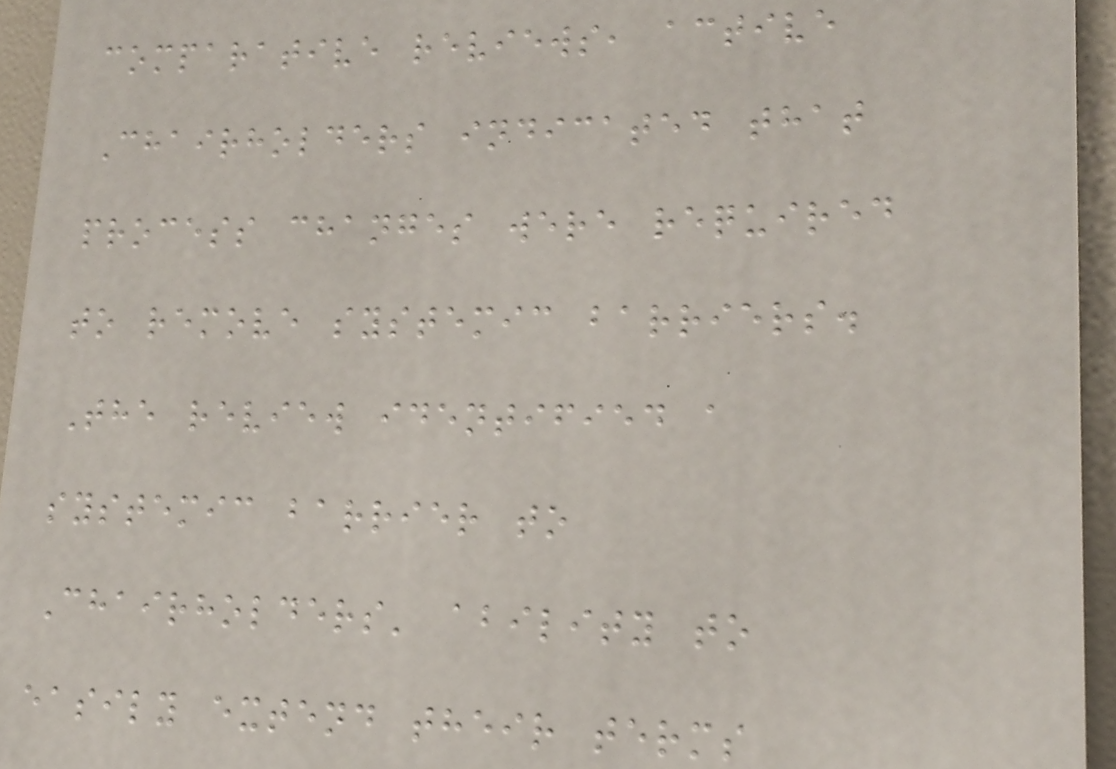comparative reviews, active
Chairholders indicated that
process changes were required
to remove systemic barriers.
The review identified a
systemic barrier to
Chairholders' ability to
easily extend their terms
